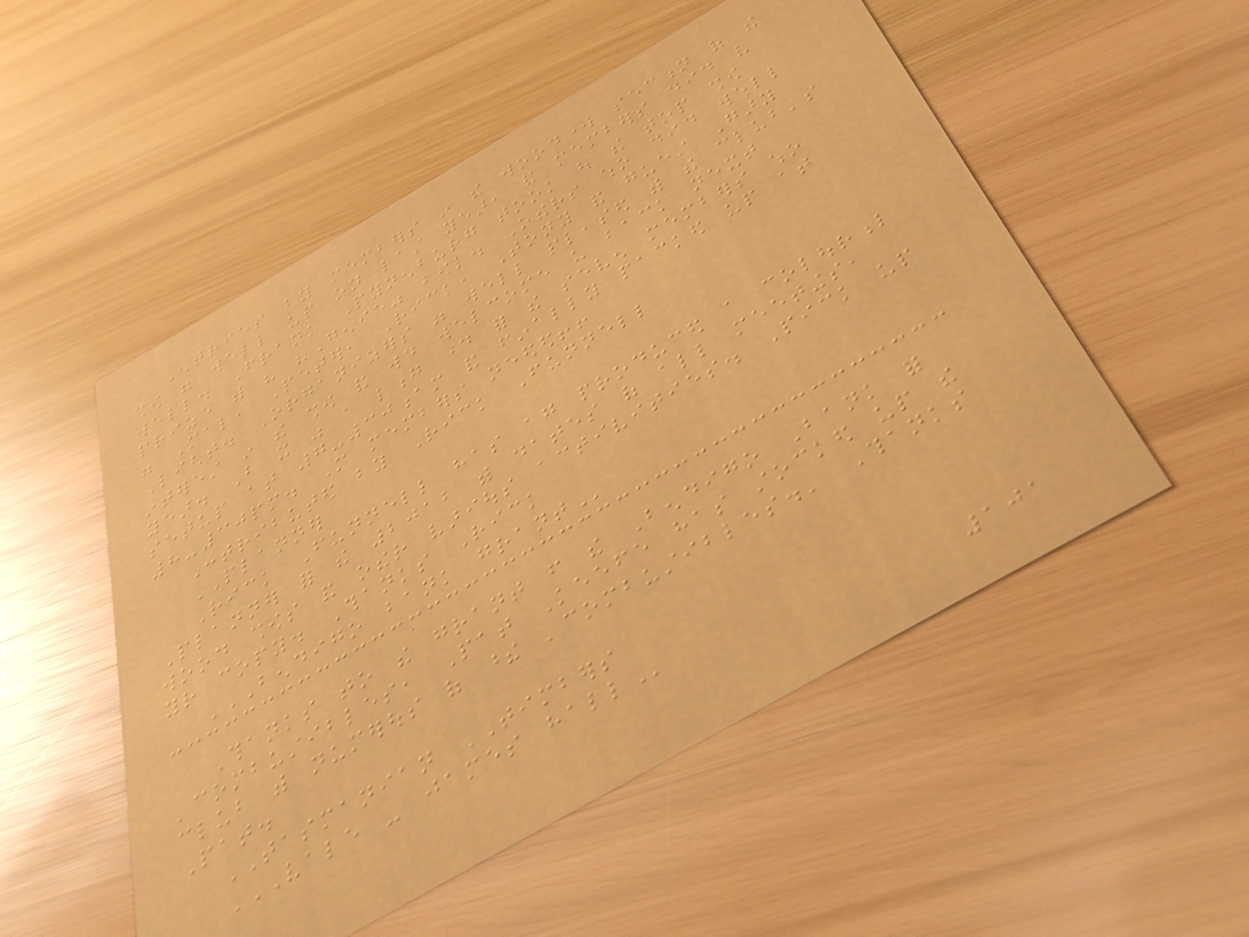Entries by members in the woodwork section of the
show were well up on last year, and members did very
well. Frank Pynenburg took out the top show
prize with his "Genie" bowl. Others who did well
were Mal, Peter, Rick, Tony and guest Gary
Light. Organizers were well pleased with the club's
interest in the show and would welcome us back next
year. But it was a long day for the seven members who
setup at 7-30am and finally packed up at
8-30pm. More members needed!!
Contributed by Rick Funnell
PLANNER
Rick Funnell has again produced a colourful
Planner for the 2012 with dates of all meetings,
wood shows and other various activities. Pick up
your copy. Thanks Rick
BENDIGO BANK GRANT
Thanks to the grant from the Bendigo Bank for
'combustibles, Pat Keefe has stocked up the
club with numerous of these 'combustibles.' Thanks
Pat.
TASMANIAN TIMBERS
VALE - JAMES HALL
101
